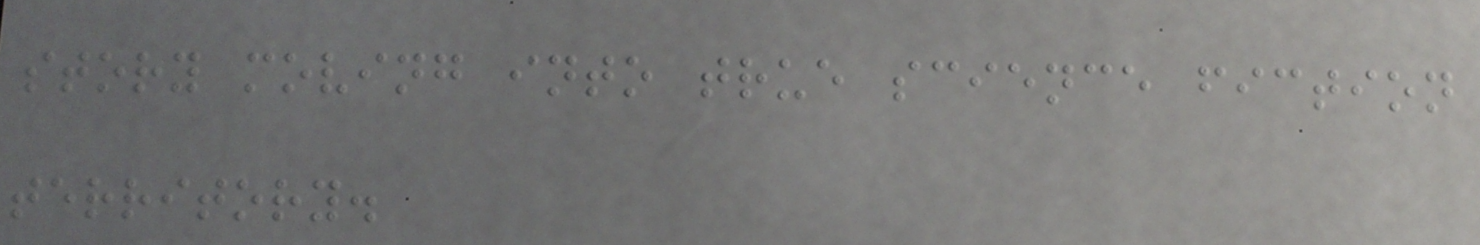story moving into true science fiction
territory.
